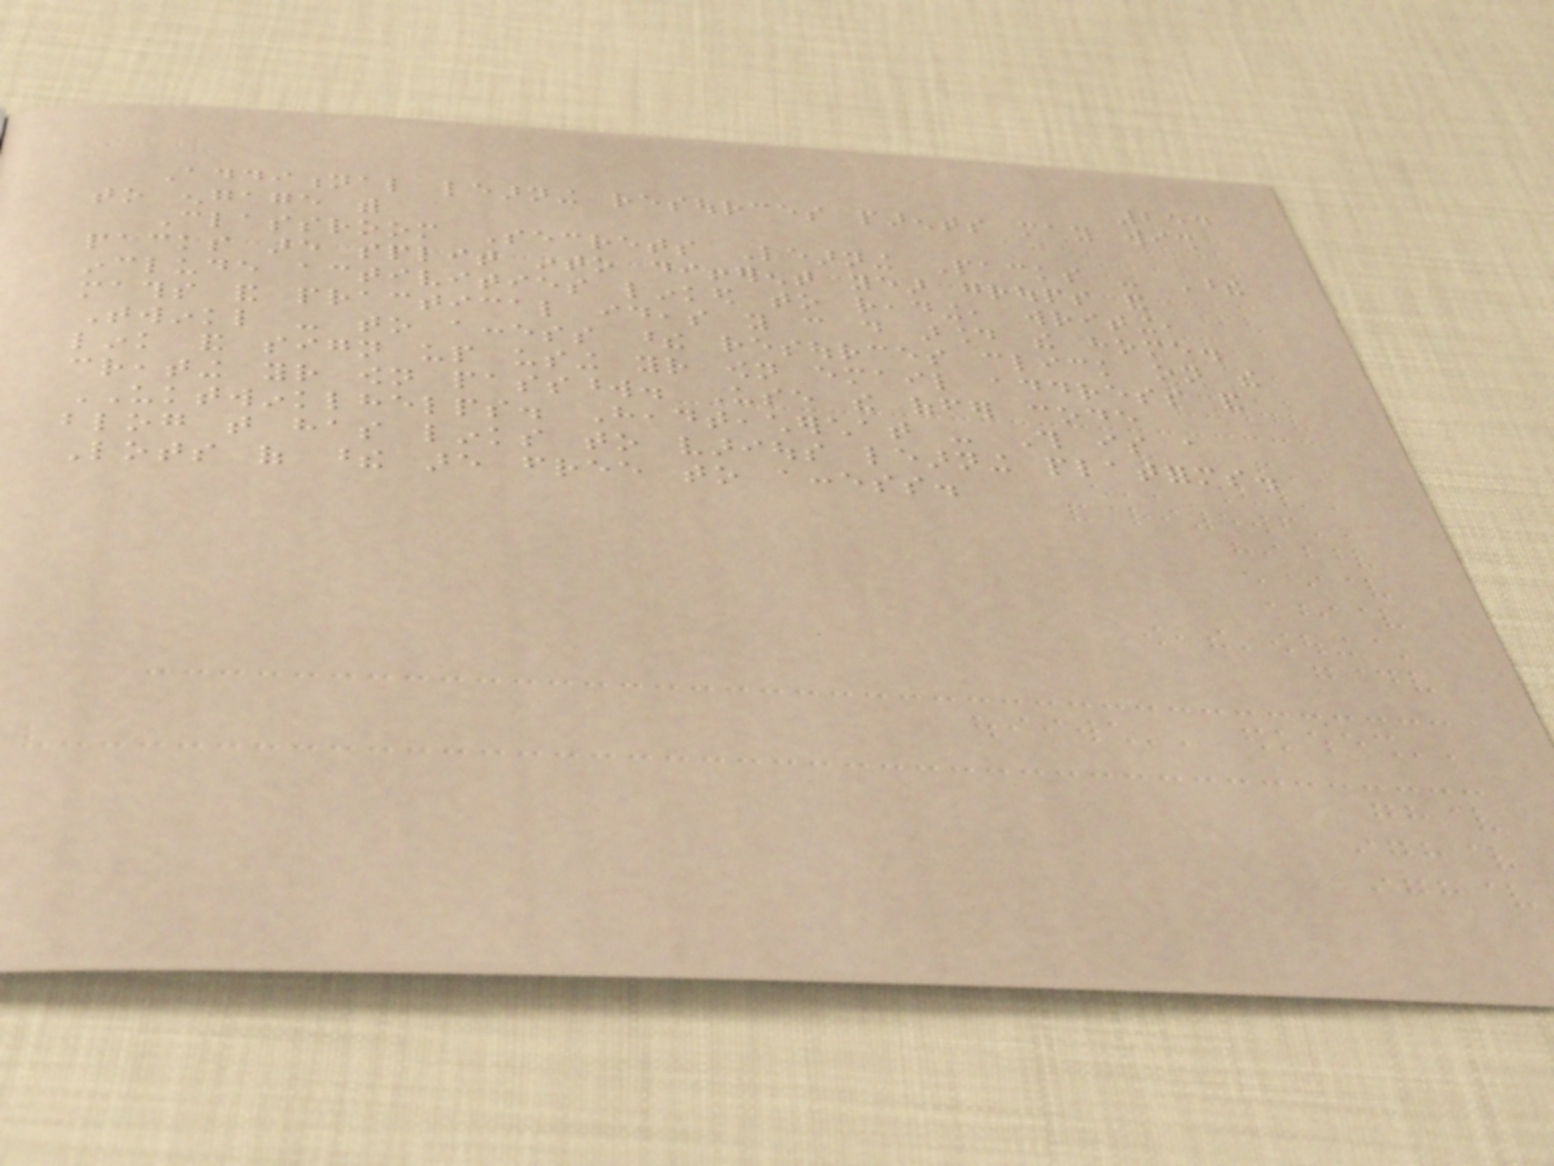254
Additional learning resources parents may wish
to engage with
Classroom Secrets Learning Packs - These
packs are split into different year groups and
include activities linked to reading, writing,
maths and practical ideas you can do around the home.
Twinkl - to access these resources click on the
link and sign up using your own email address and
creating your own password. Use the offer code
UKTWINKLHELPS. Headteacherchat - This is a
blog that has links to various learning platforms.
Lots of these are free to access.
